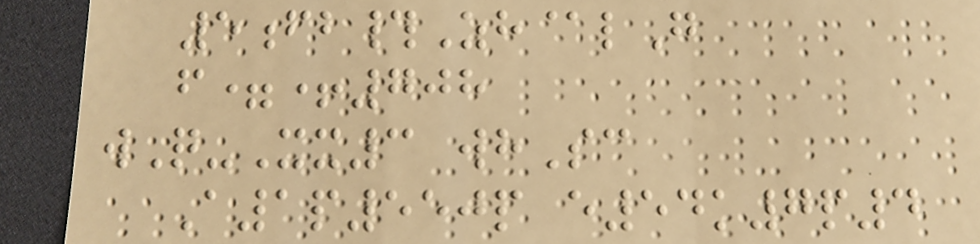5fb#Zh@lG
f=+708
wQ-Xx3 whSc
A1p550p e54k7p4
